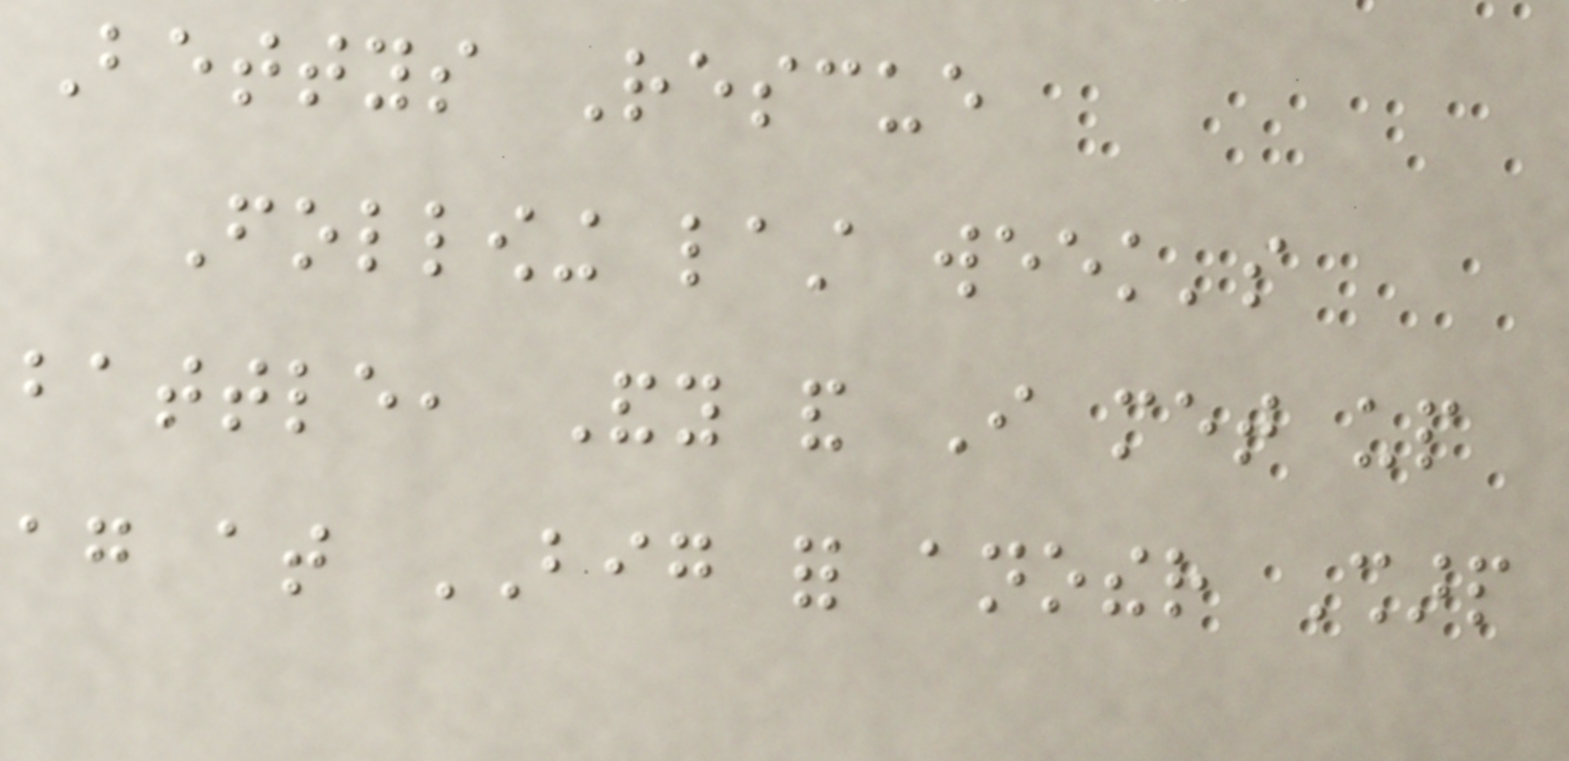Bettys Rescue
Following last week's
battle, Andy and I met up
again at BIG for another Sharp
